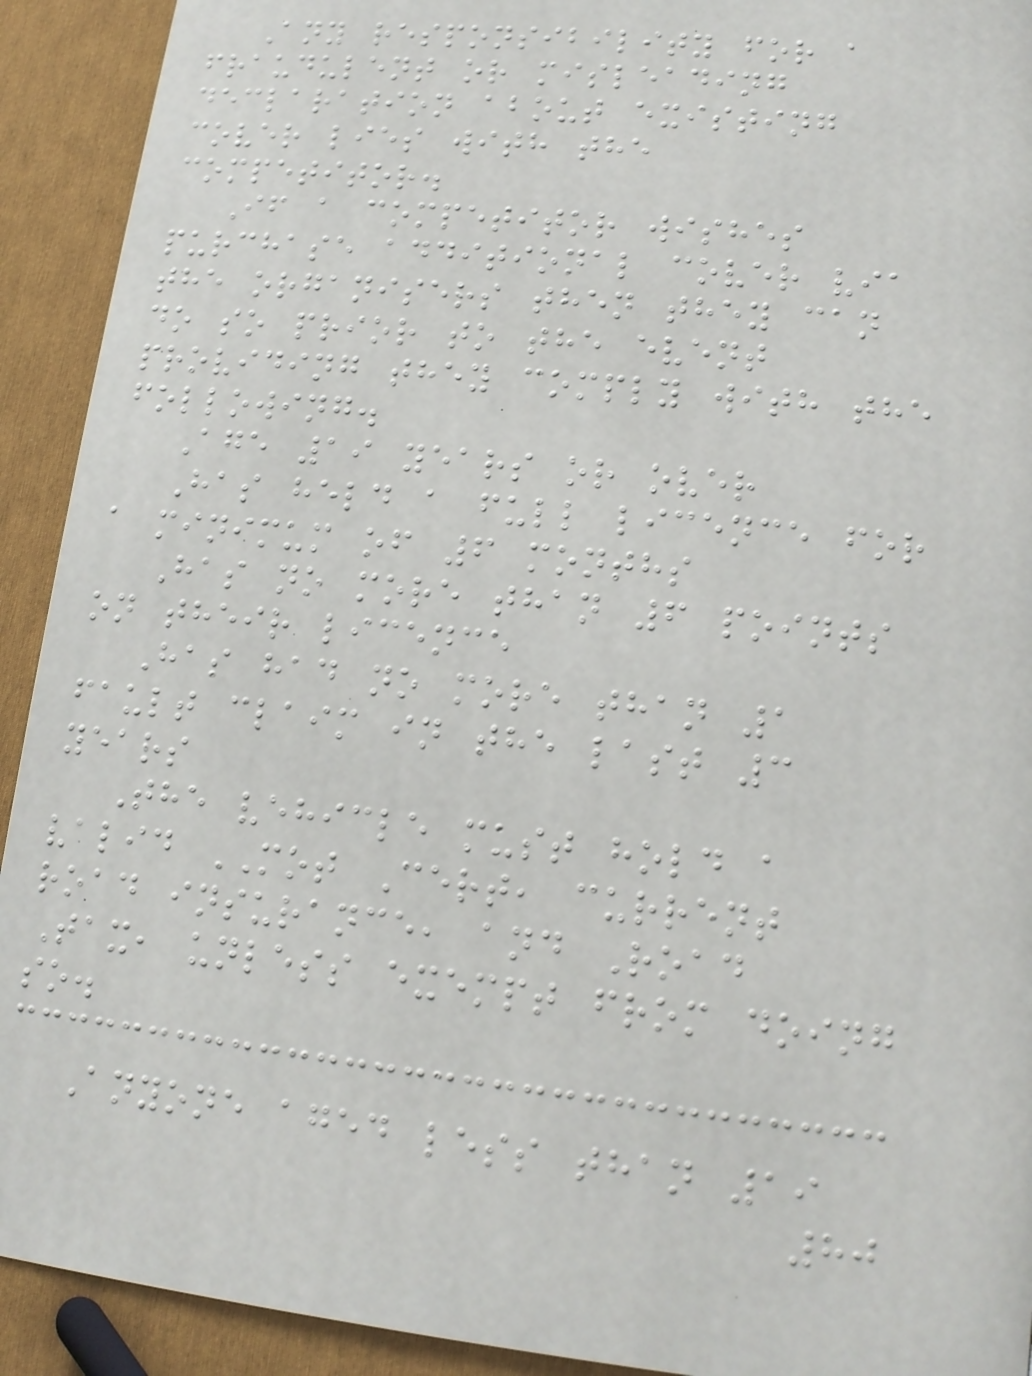Any responsibility for a
fraudulent or misleading
declaration about existing
cover lies with the
competitor.
If a competitor wishes
purchase additional cover via
the organisers then they can
do so prior to the event
providing they comply with the
following.
Age 19 years or over
Has held a full licence for
a minimum of 6 months
Has no more than 6 points
on their licence
Has had no more than 1
fault claim in the last 3
years
The vehicle must hold a
valid MOT Cert, current
road insurance, and Road
Tax, unless exempt from doing
so.
Anyone aged less than 19
80
